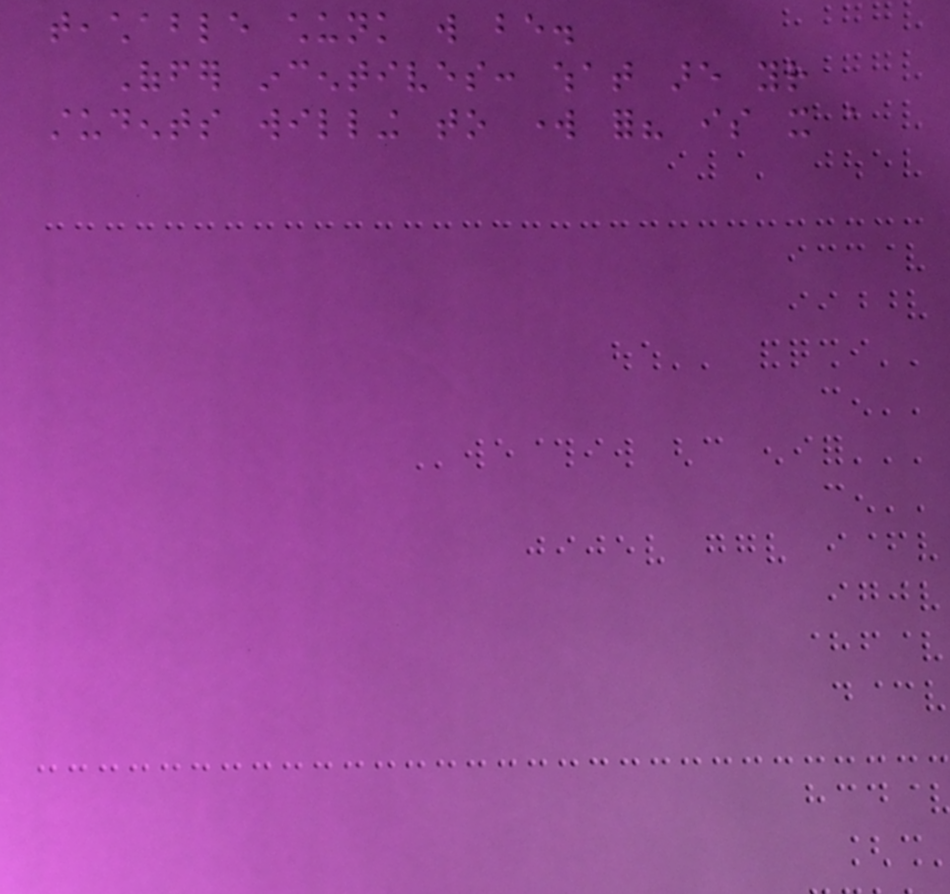teachable chunk will be.
Offer incentives: what are your
students willing to work for? is it a
